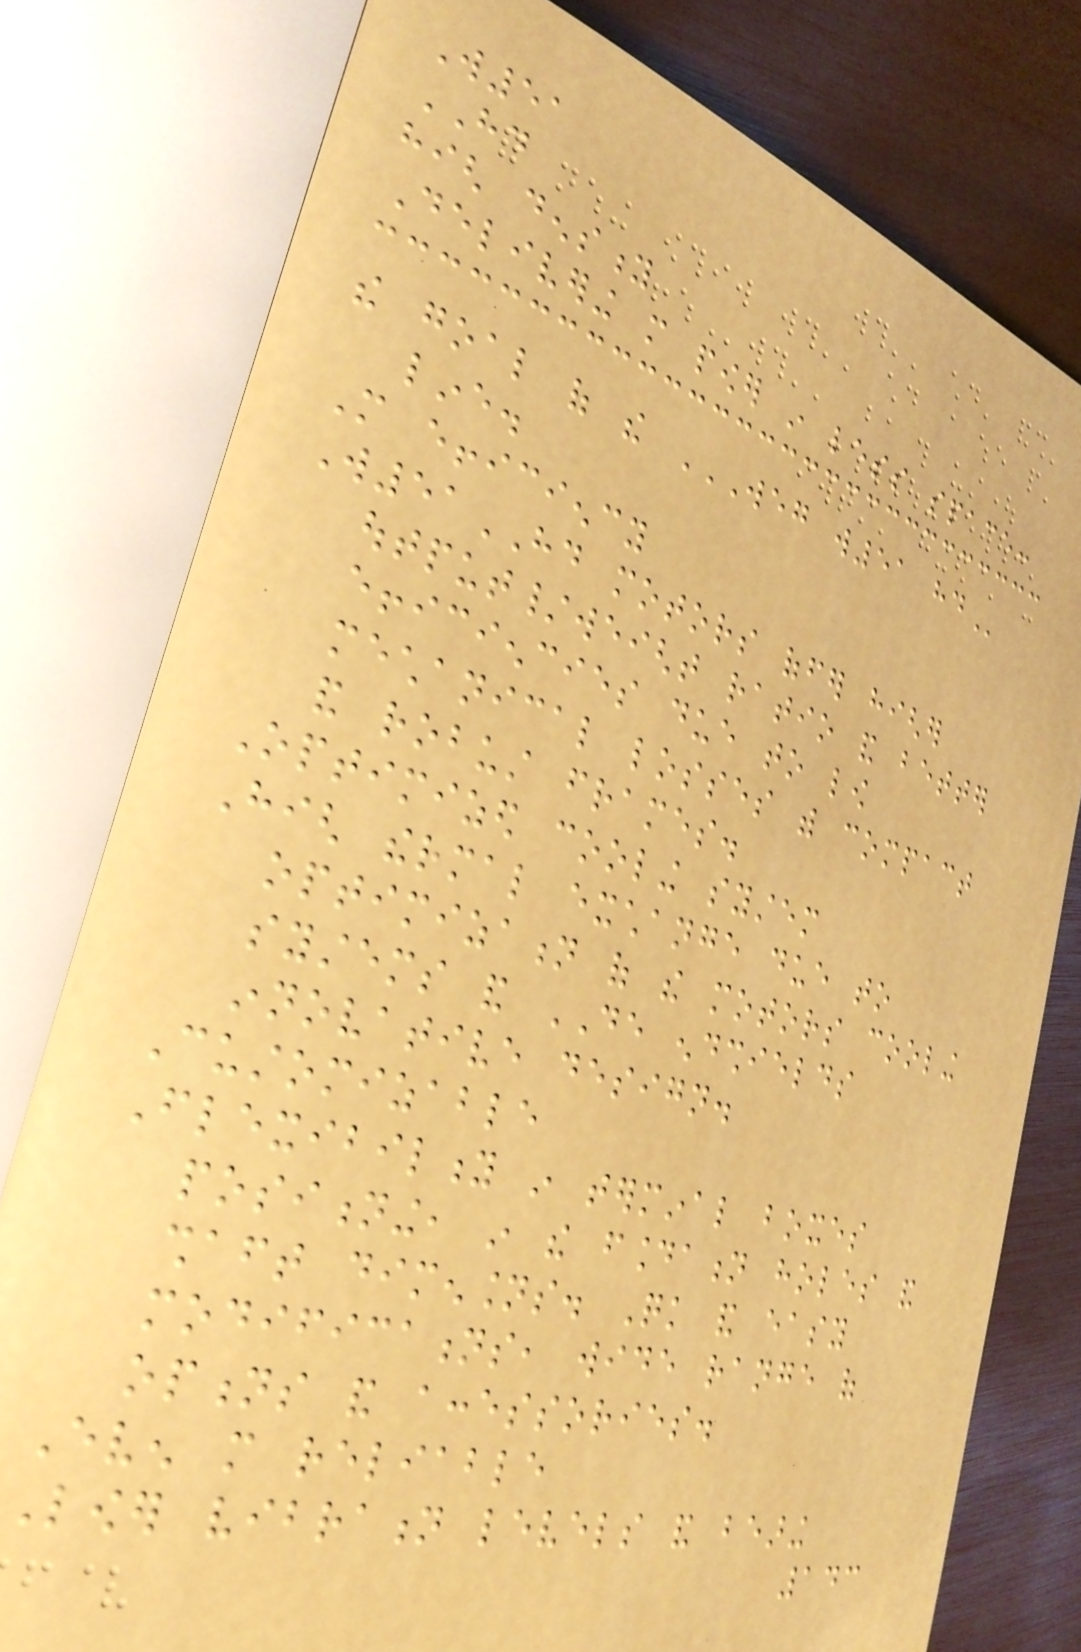W51
HD
high density
Delivering more power in less space:
the goal of the WEG W51 HD
line.
More efficiency
W51HD motors offer higher
output/weight ratio and better
efficiencies due to low
mechanical losses with compact
and robust frames.
Optimized cooling system
High thermal exchange due to
optimization of the motors cooling
systems and DE endshields
innovative design.
Customizable
Flexibility in terminal boxes
positioning, in the foundation holes and
shaft dimensions. Quick and easy
modifications, wide range of
options and accessories.
Even more reliable
Lower vibration levels and bearing
143
